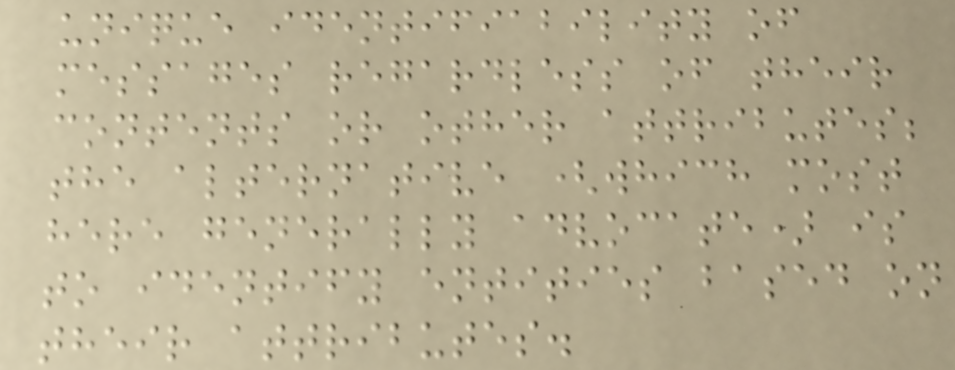unique identifiability of
messages regardless of their
contents or other attributes;
the alternative (which most
here generally advocate) is
to identify entities based on
their attributes.
